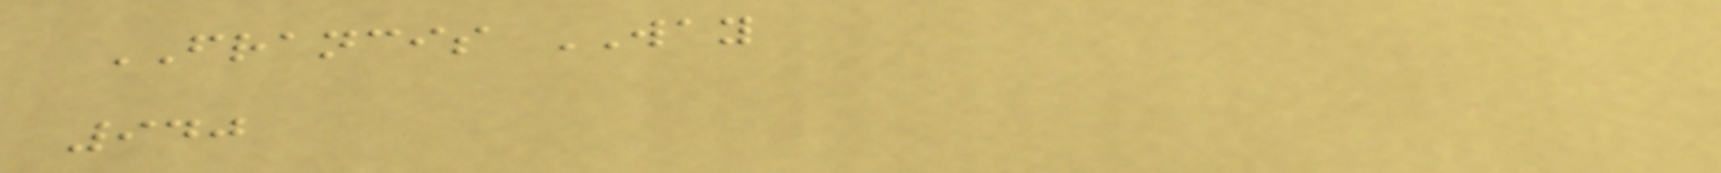FRANCIS WAY
940
